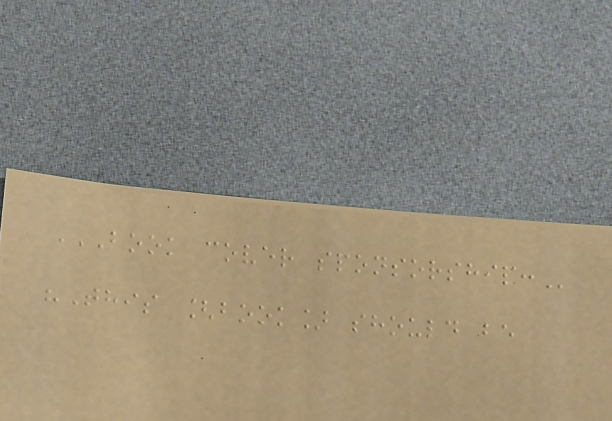BOOK COVER SPONSORSHIP:
"This [book] should be
